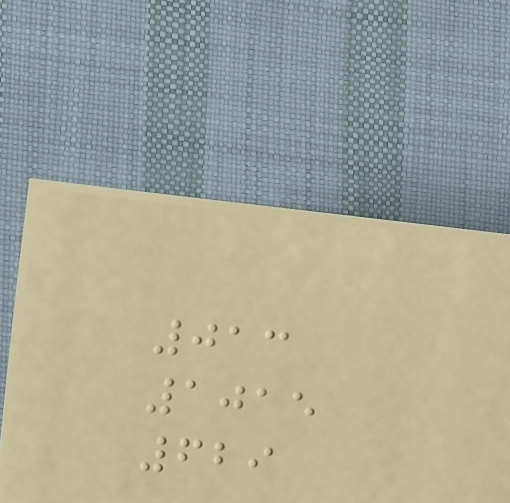013
1015
629
